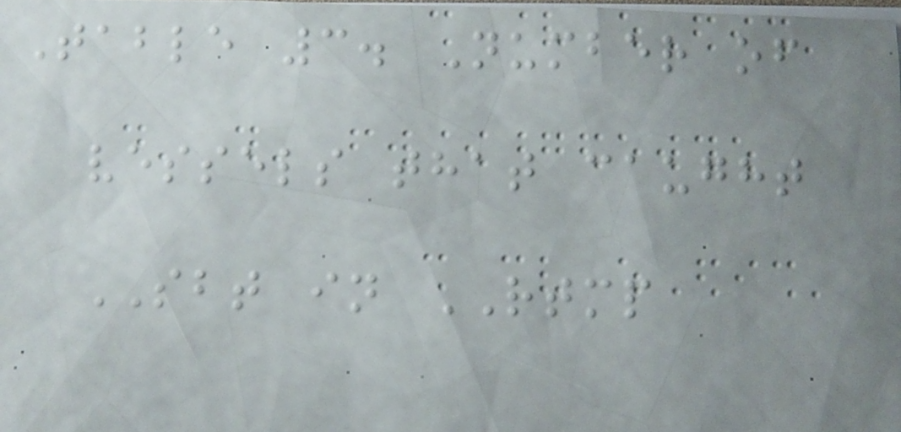Table 3. Number of
vessels that caught
SBT in RTMP
